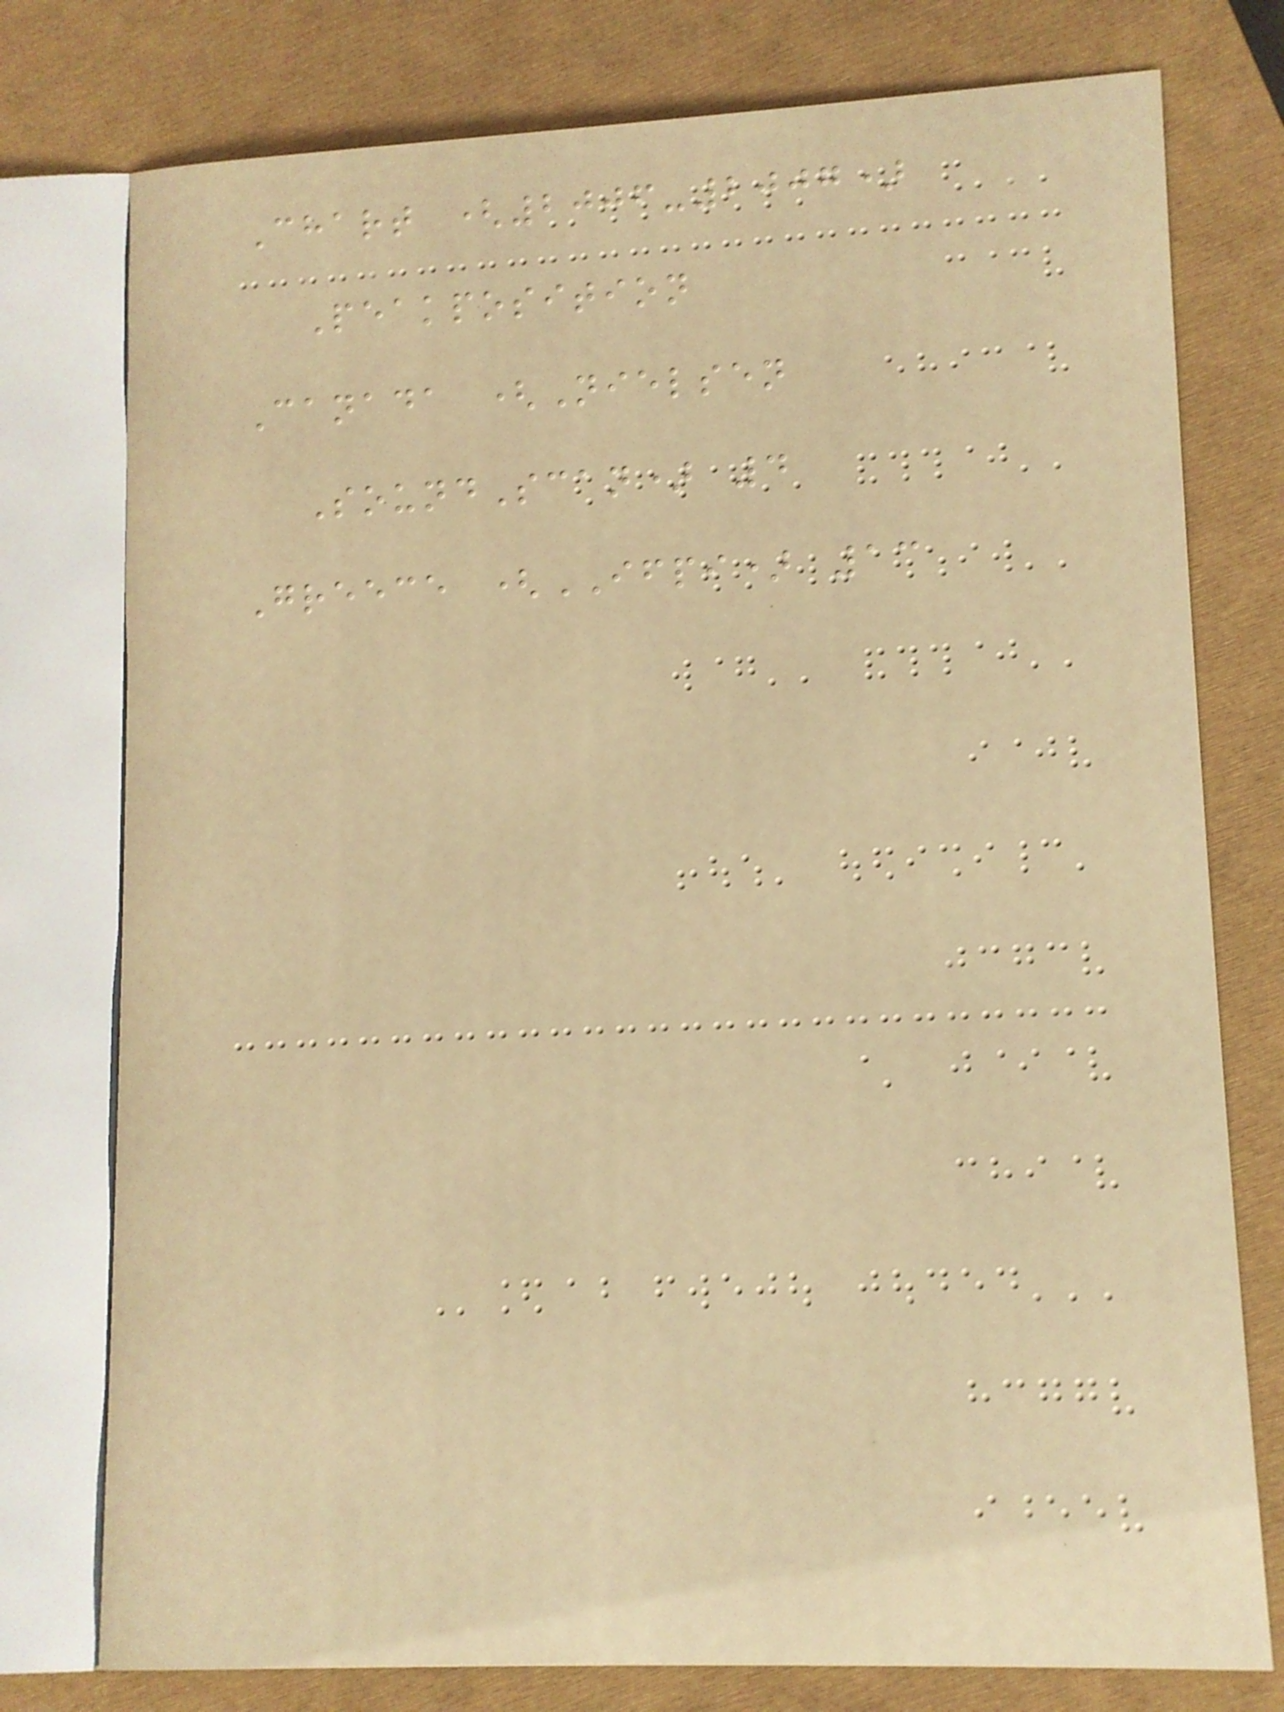Chart (2006-2007)
Peakposition
Canada (Nielsen
SoundScan) 4
Greece (IFPI) 13
